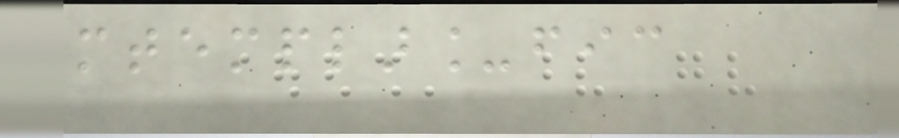mtemplar_fic
